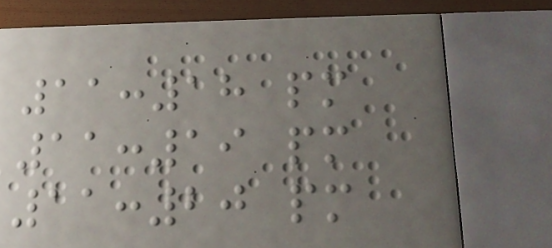11:18 pm
11:19 pm
11:20 pm
